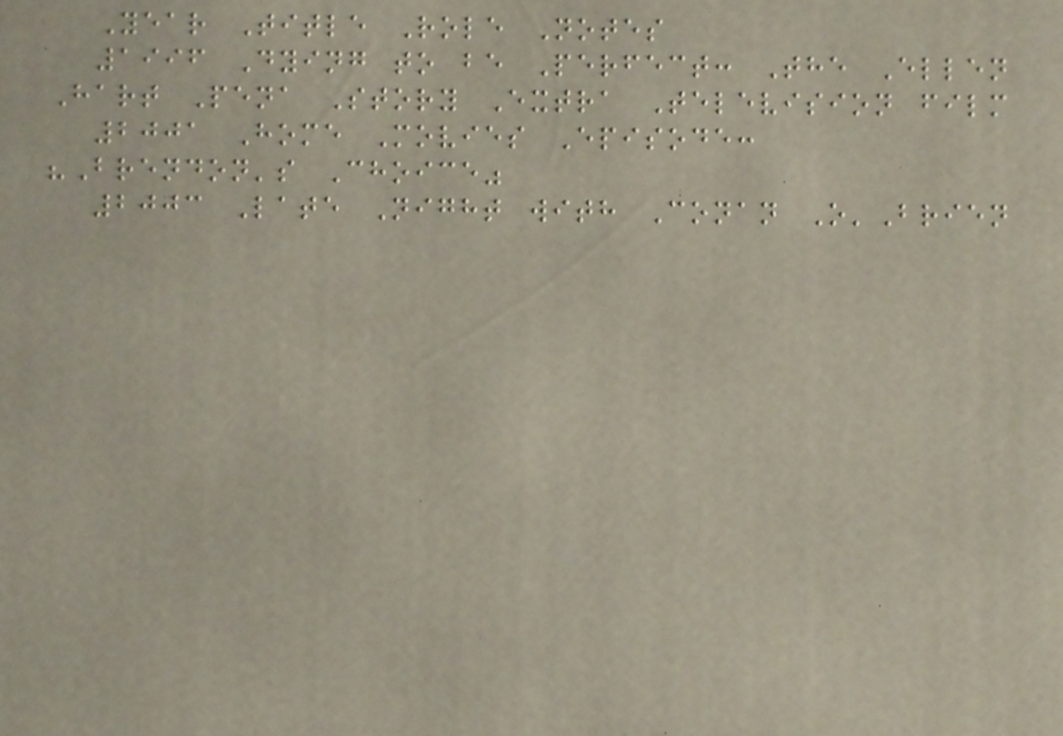Year Title Role Notes
1996 Dying to be Perfect: The Ellen
Hart Pena Story Extra Television film
2001 Home Movies Episode:
"Brendon's Choice"
2003 Late Night with Conan O'Brien
